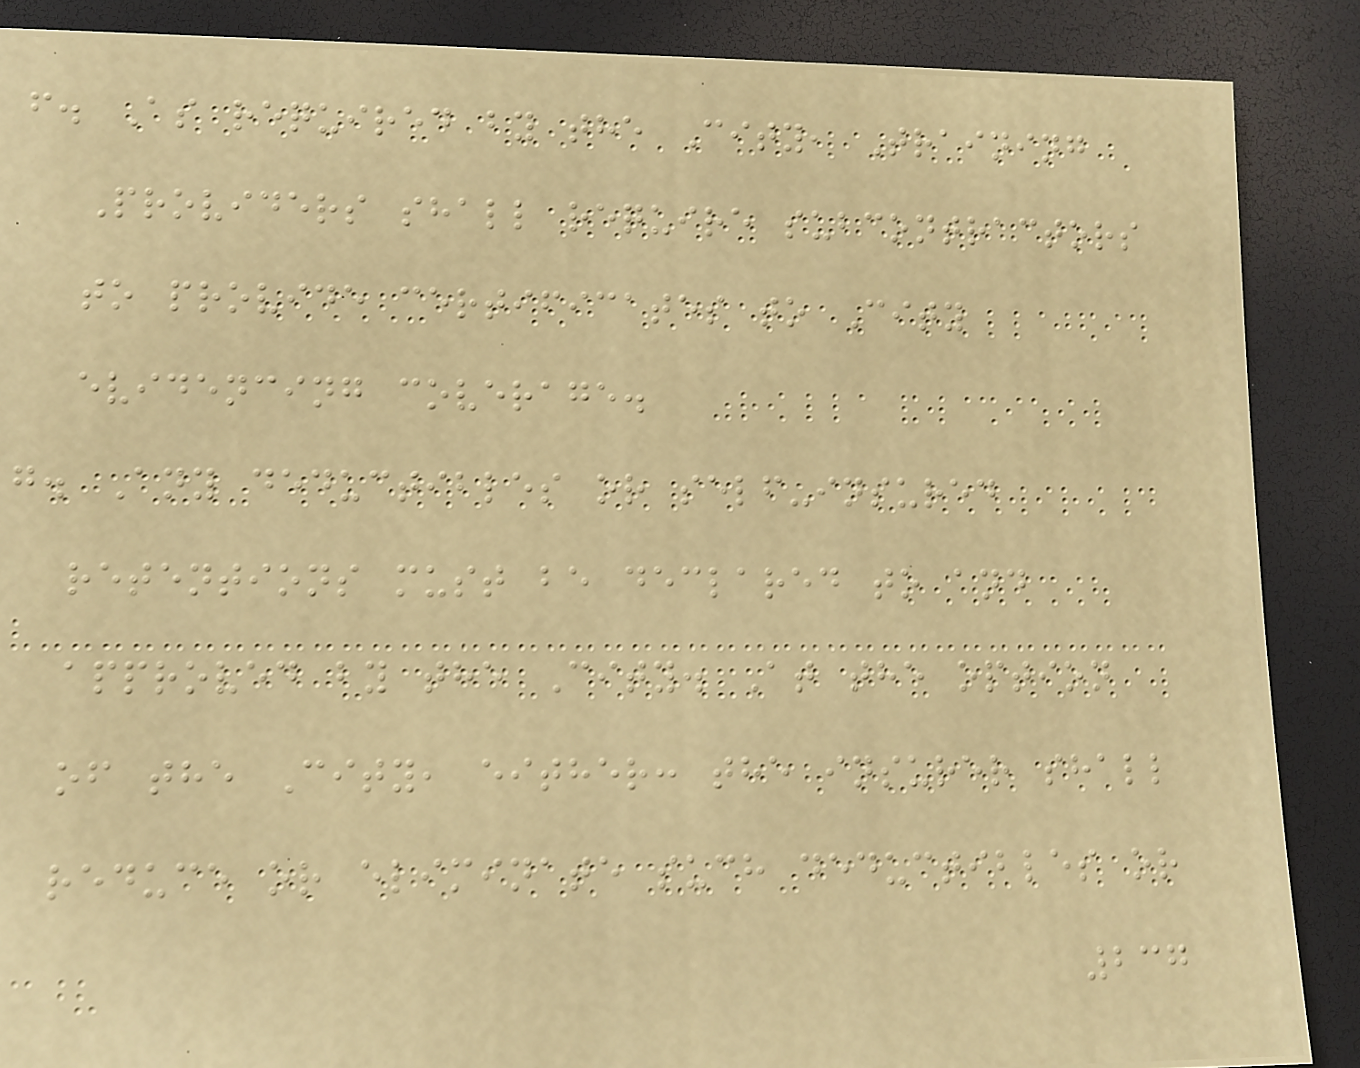f. As required by the City, Training
Providers shall require subcontractors
to provide certificates to City
evidencing coverage.
g. Any deductibles or self-insured
retentions must be declared to and
approved by the City. At the option
of the City, either: the insurer shall
reduce or eliminate such deductibles or
237
